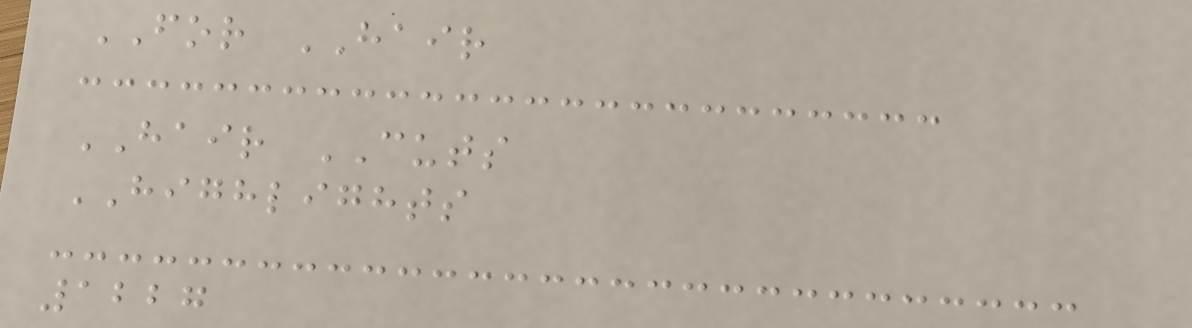FOR HAIR
HAIR CUTS
HIGHLIGHTS
1227
